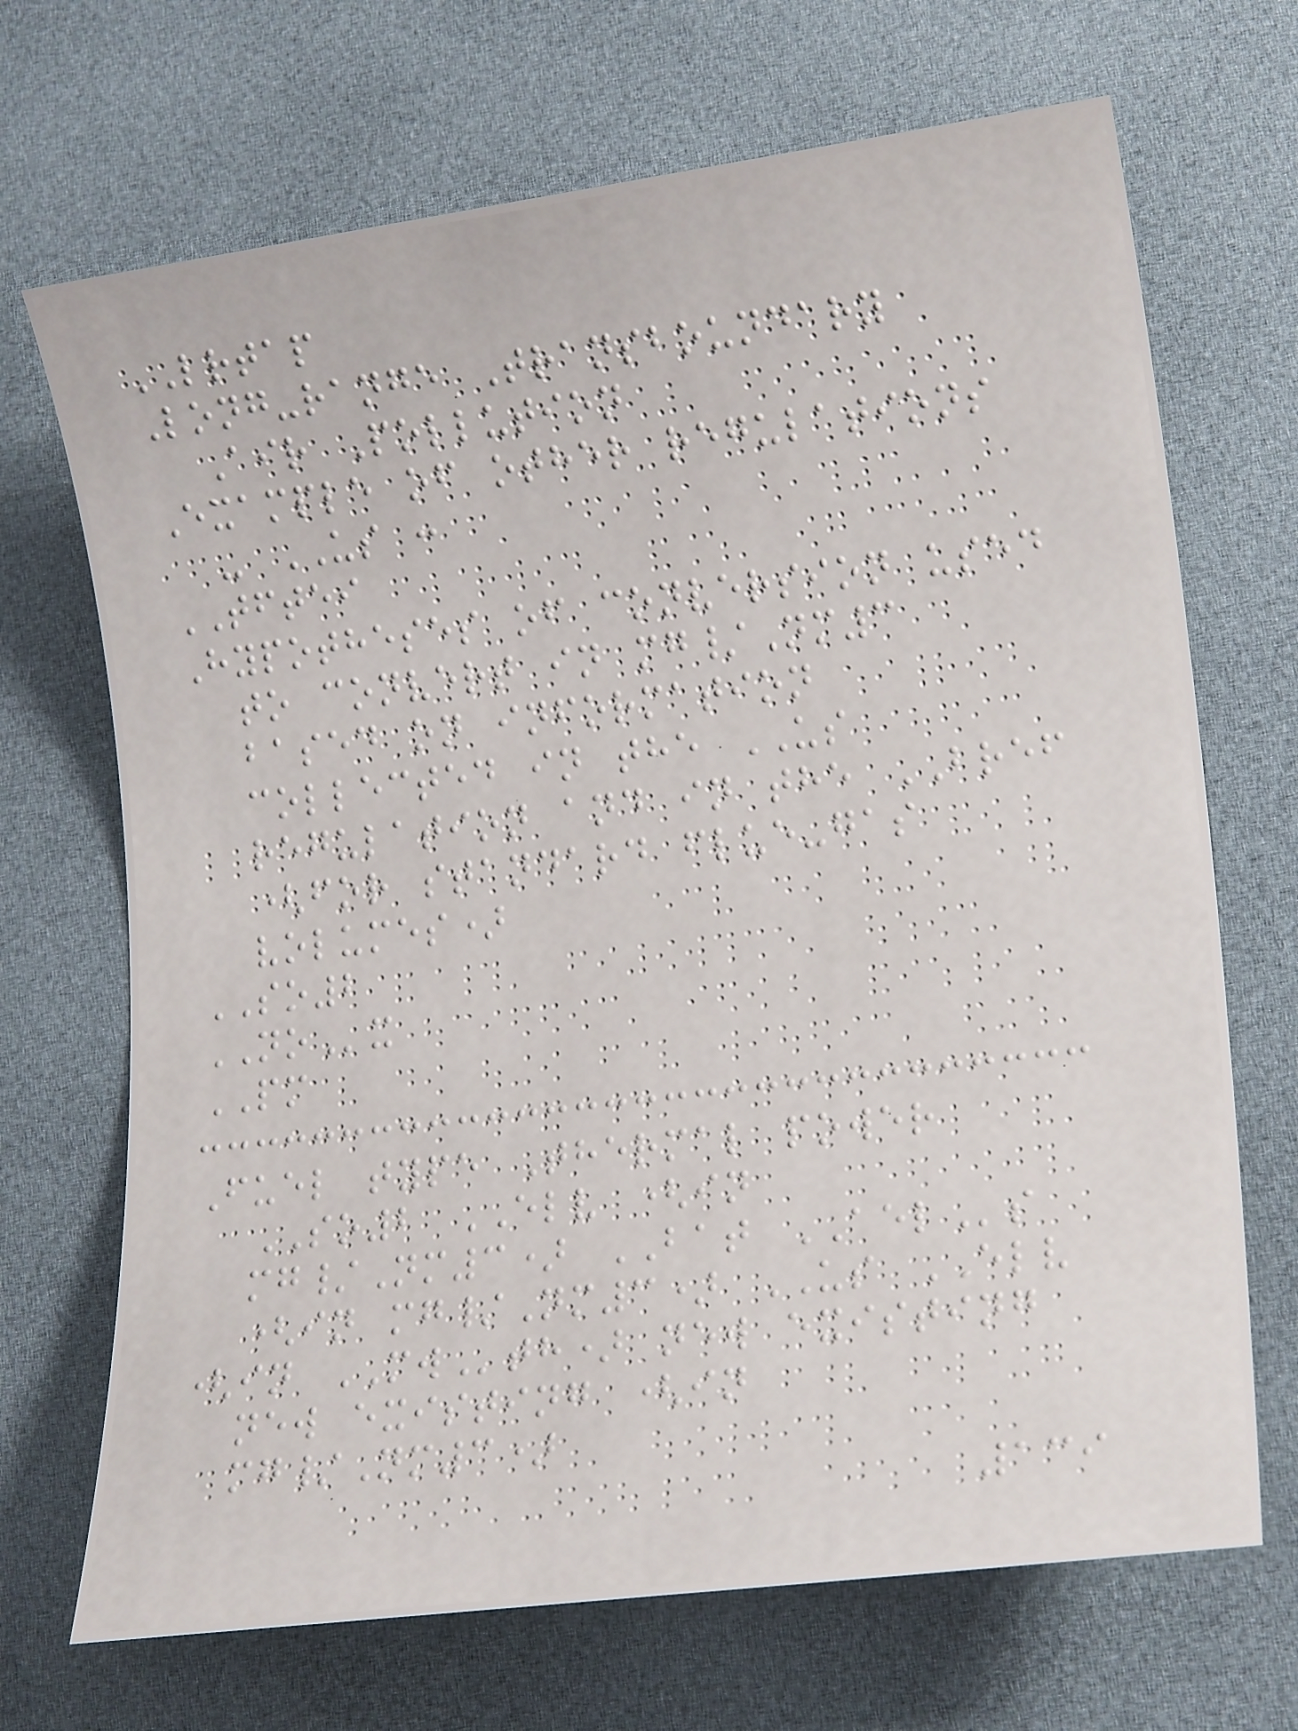LRTAP
Long-range Transboundary
Air Pollution
Example of other regulations
- US :
TFTEI
Hypotheses of conversion used
to convert in mg/Nm3
based on information
collected in the US
regulation and in the BREF
(for standard flue-gas
volumes)
SO2
NOx
PM
Fuel type Thermal power
SO2 ELV (in
mg/Nm3) BAT AELs
(in mg/Nm3) US ELV
(in MWth) new existing
new existing (in
mg/Nm3)
139
